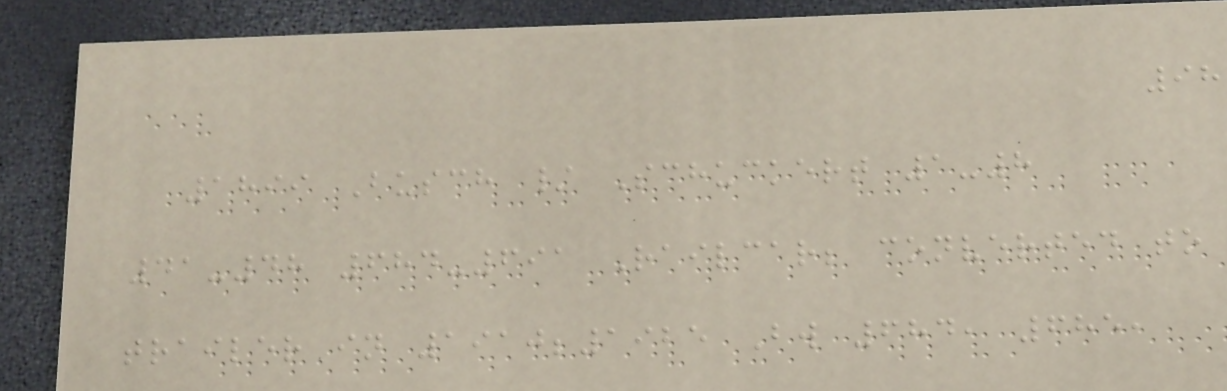98
1899 Busch / Schuckert 1-8
41-48 684-691 Railcar; converted to
trailer in 1910;1925 Bw 684, 685,
